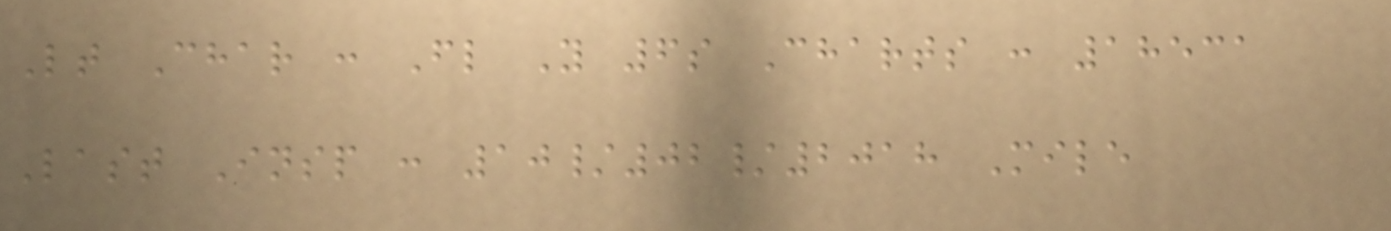Lt Char : Fl Y 6s Charts : 18531
Last Insp : 10/02/2018 Mile
